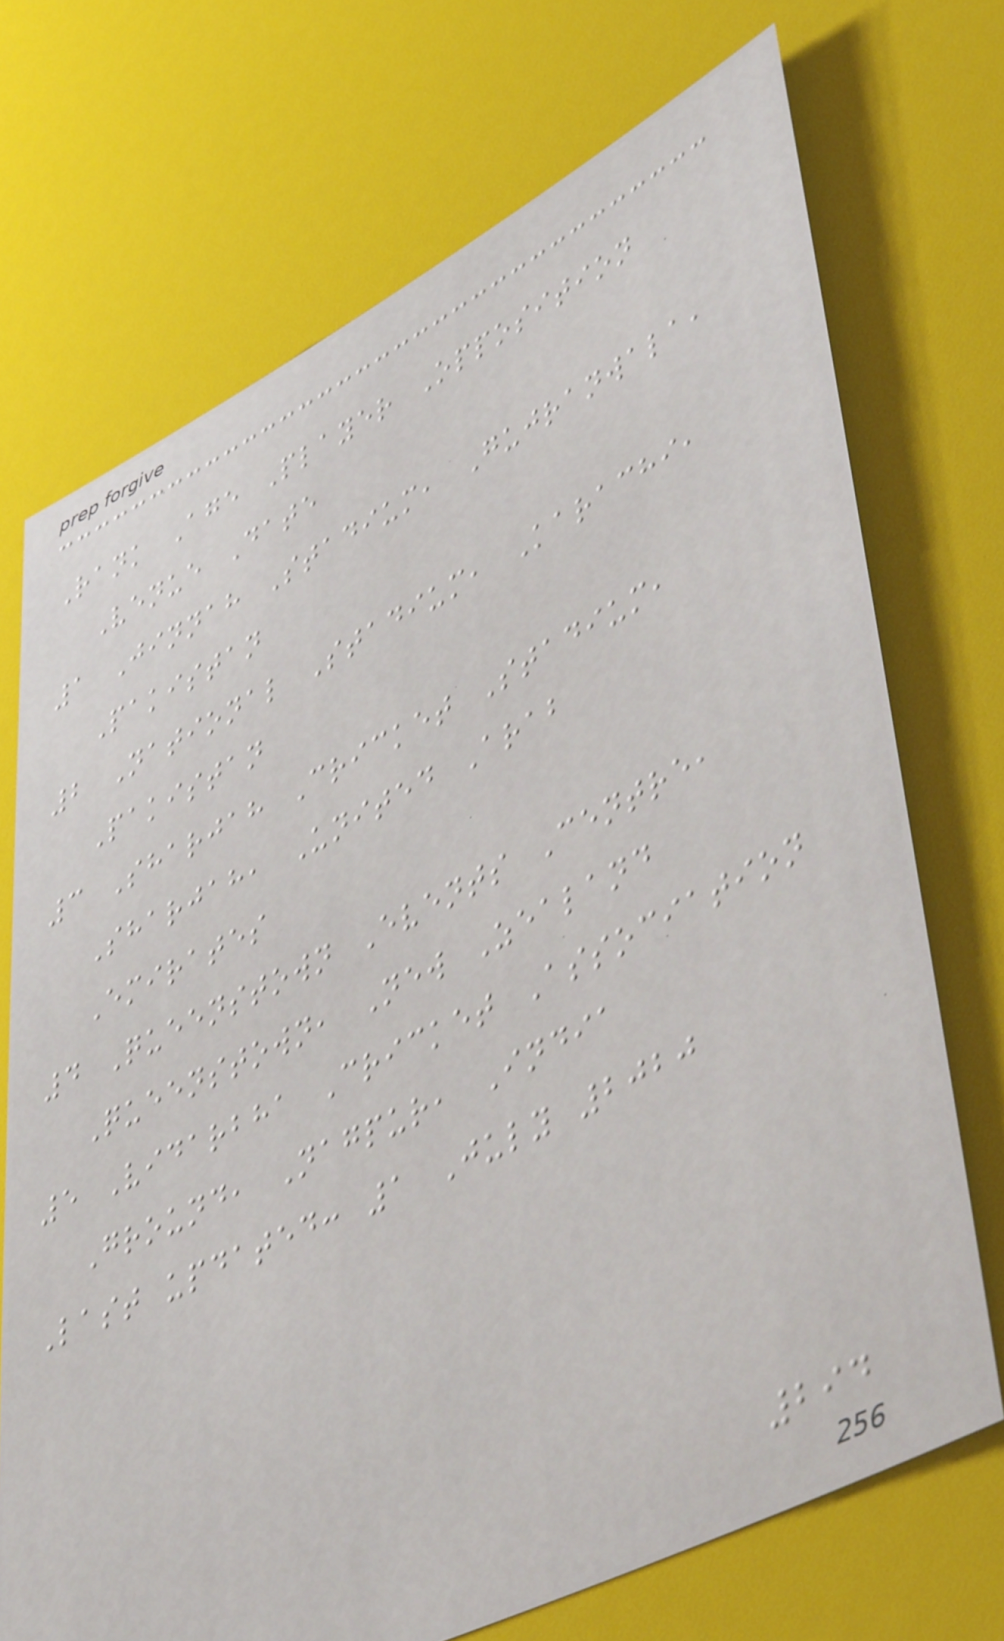Rank Age Player Opposition
Venue Date
1 Jinnah Stadium, Gujranwala,
Pakistan
2 National Stadium, Karachi,
Pakistan
3 Sharjah Cricket Stadium,
Sharjah, United Arab
Emirates
4 Queenstown Events Centre,
Queenstown, New Zealand
5 Vidarbha Cricket Association
Ground, Nagpur, India
Last updated: 1 July 2020
294
